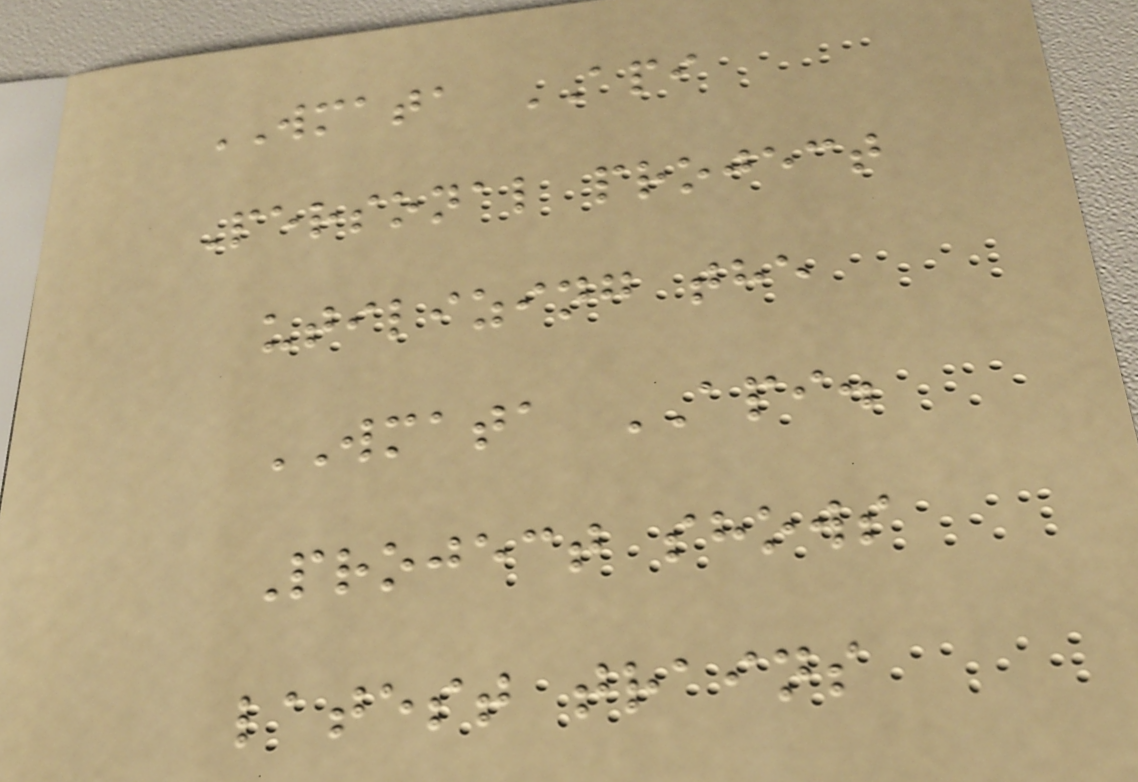WMATA API
Personal project
utilizing the
WMATA API.
Project shows
latest trains
